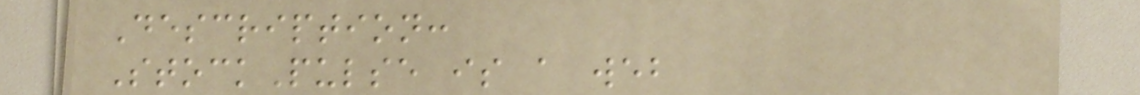Description:
StockPulse is a web
